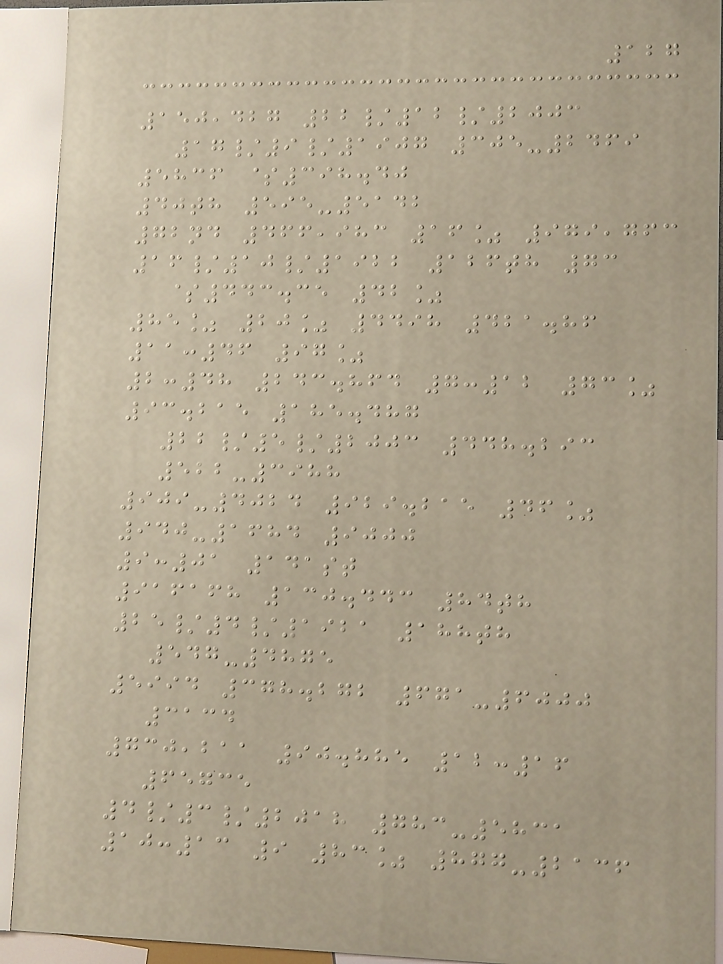127
150,427 22/12/2003
17/9/1907 305-2469
5836 $398.40
40th 595-5142
72nd 466,983 16% 979,763
16/10/1922 126th 73
$443.35 42%
85% 20% 4498 421.86
11:46 97%
2:48 243.864 7:12 73%
93.215 185.487
22/5/2003 448.293
522-3988
909-4024 929.215 46%
940-1684 9000
9:01 141st
916168 130.443 84th
25/4/1921 188th
547-4875
5994 378.272 671-6000
3134
730,211 90.885 12:16
65735
4/3/2018 783-5831
10:13 9 83% 877-2136
